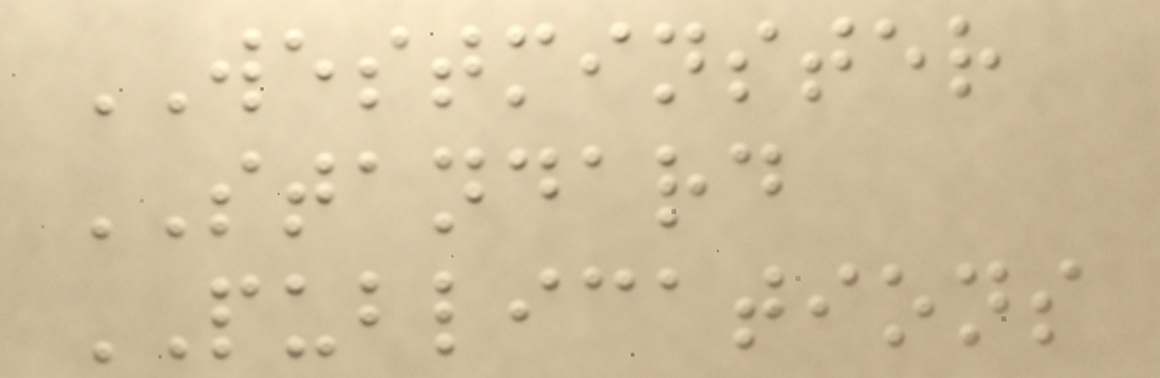WESTMINSTER
STANDARD
PUBLICATIONS
